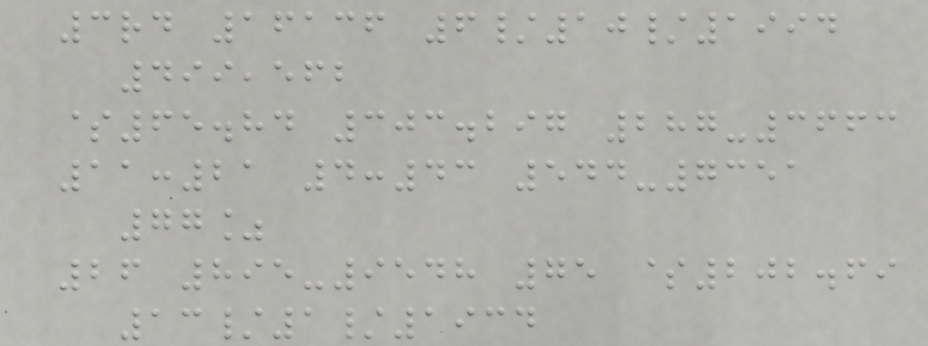3rd 16136 6/10/1994
499,562
$65.84 303.297 287-3663
11:21 4:43 544-7351
77%
26 895-9548 75 $202.69
13/1/1934
